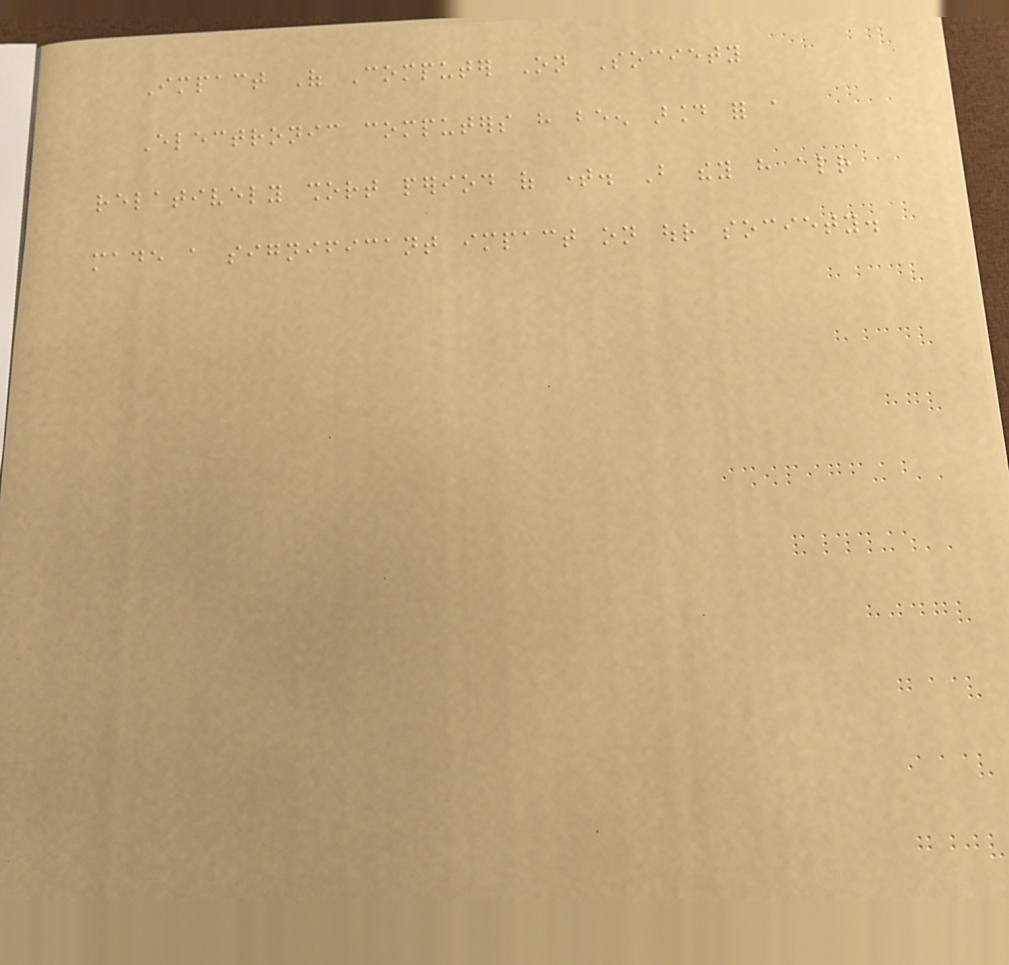Impact Of Computer On Society
Electronic computers have been around for a
relatively short period of time. But they have already
made a significant impact on our society.
